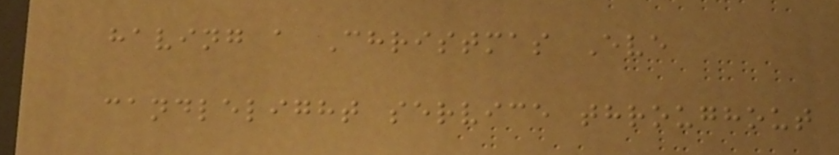having a Christmas Eve
candlelight service throughout
